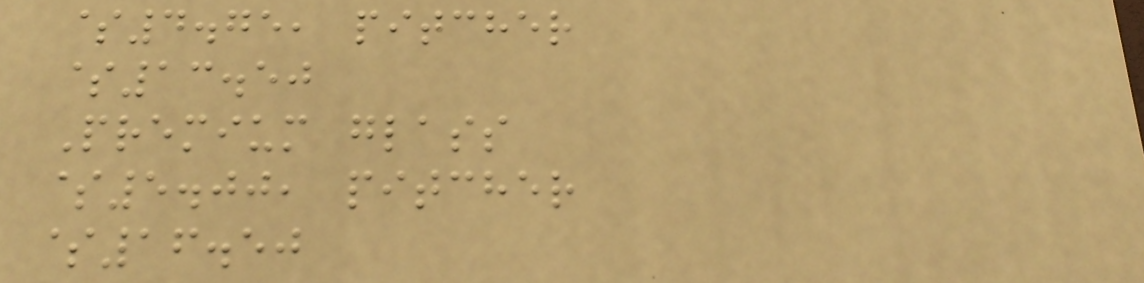$4.75, pitcher
$13.50
Premium glass
$5.00, pitcher
$16.50
